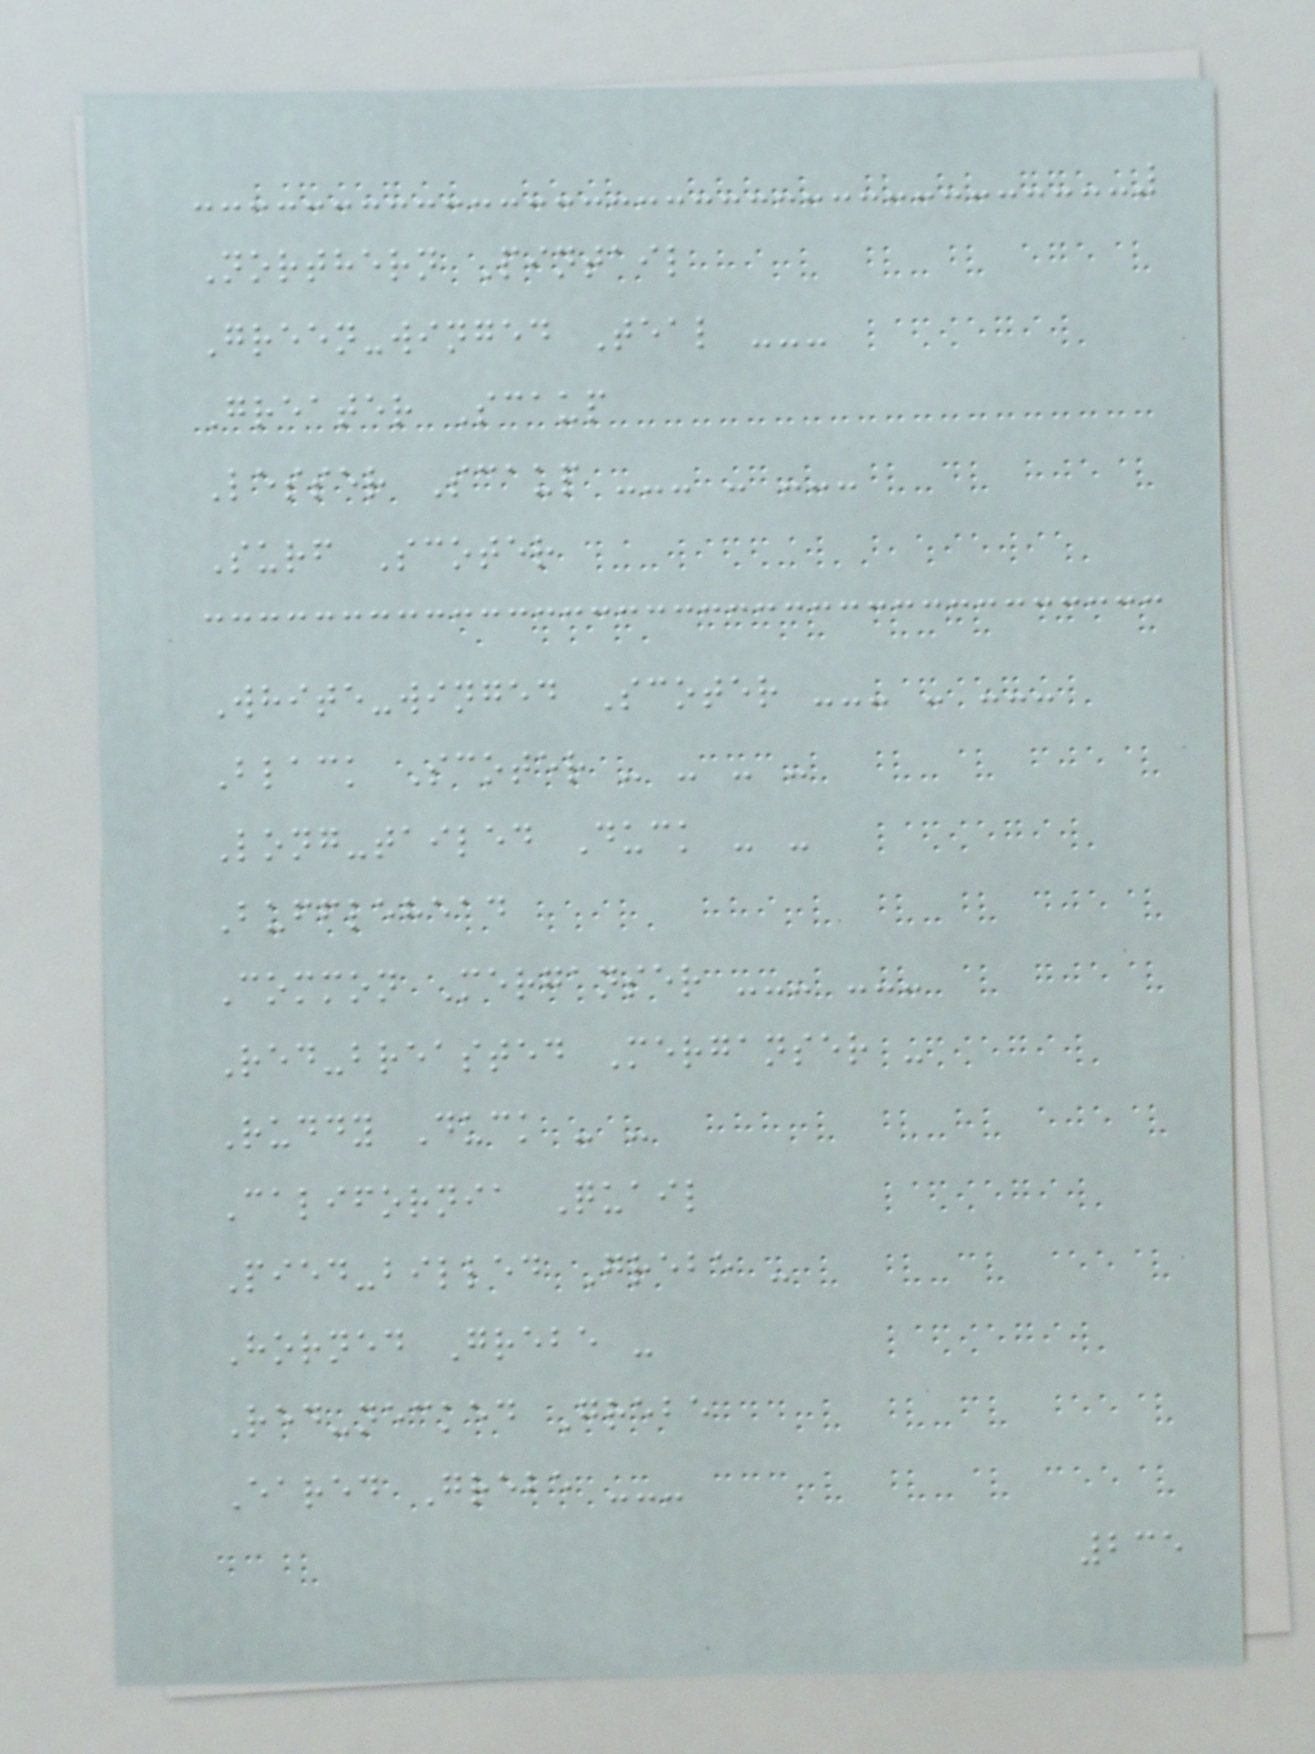Northern Pintail
Green-winged Teal ---
Greater Scaup
Lesser Scaup --- - ---
Surf Scoter
White-winged Scoter --- - ---
Black Scoter - - - -
Long-tailed Duck - -
Bufflehead
Common Merganser --- ---
Red-breasted Merganser -
Ruddy Duck - -
California Quail
Pied-billed Grebe -
Horned Grebe -
Red-necked Grebe
Eared Grebe ---
235
